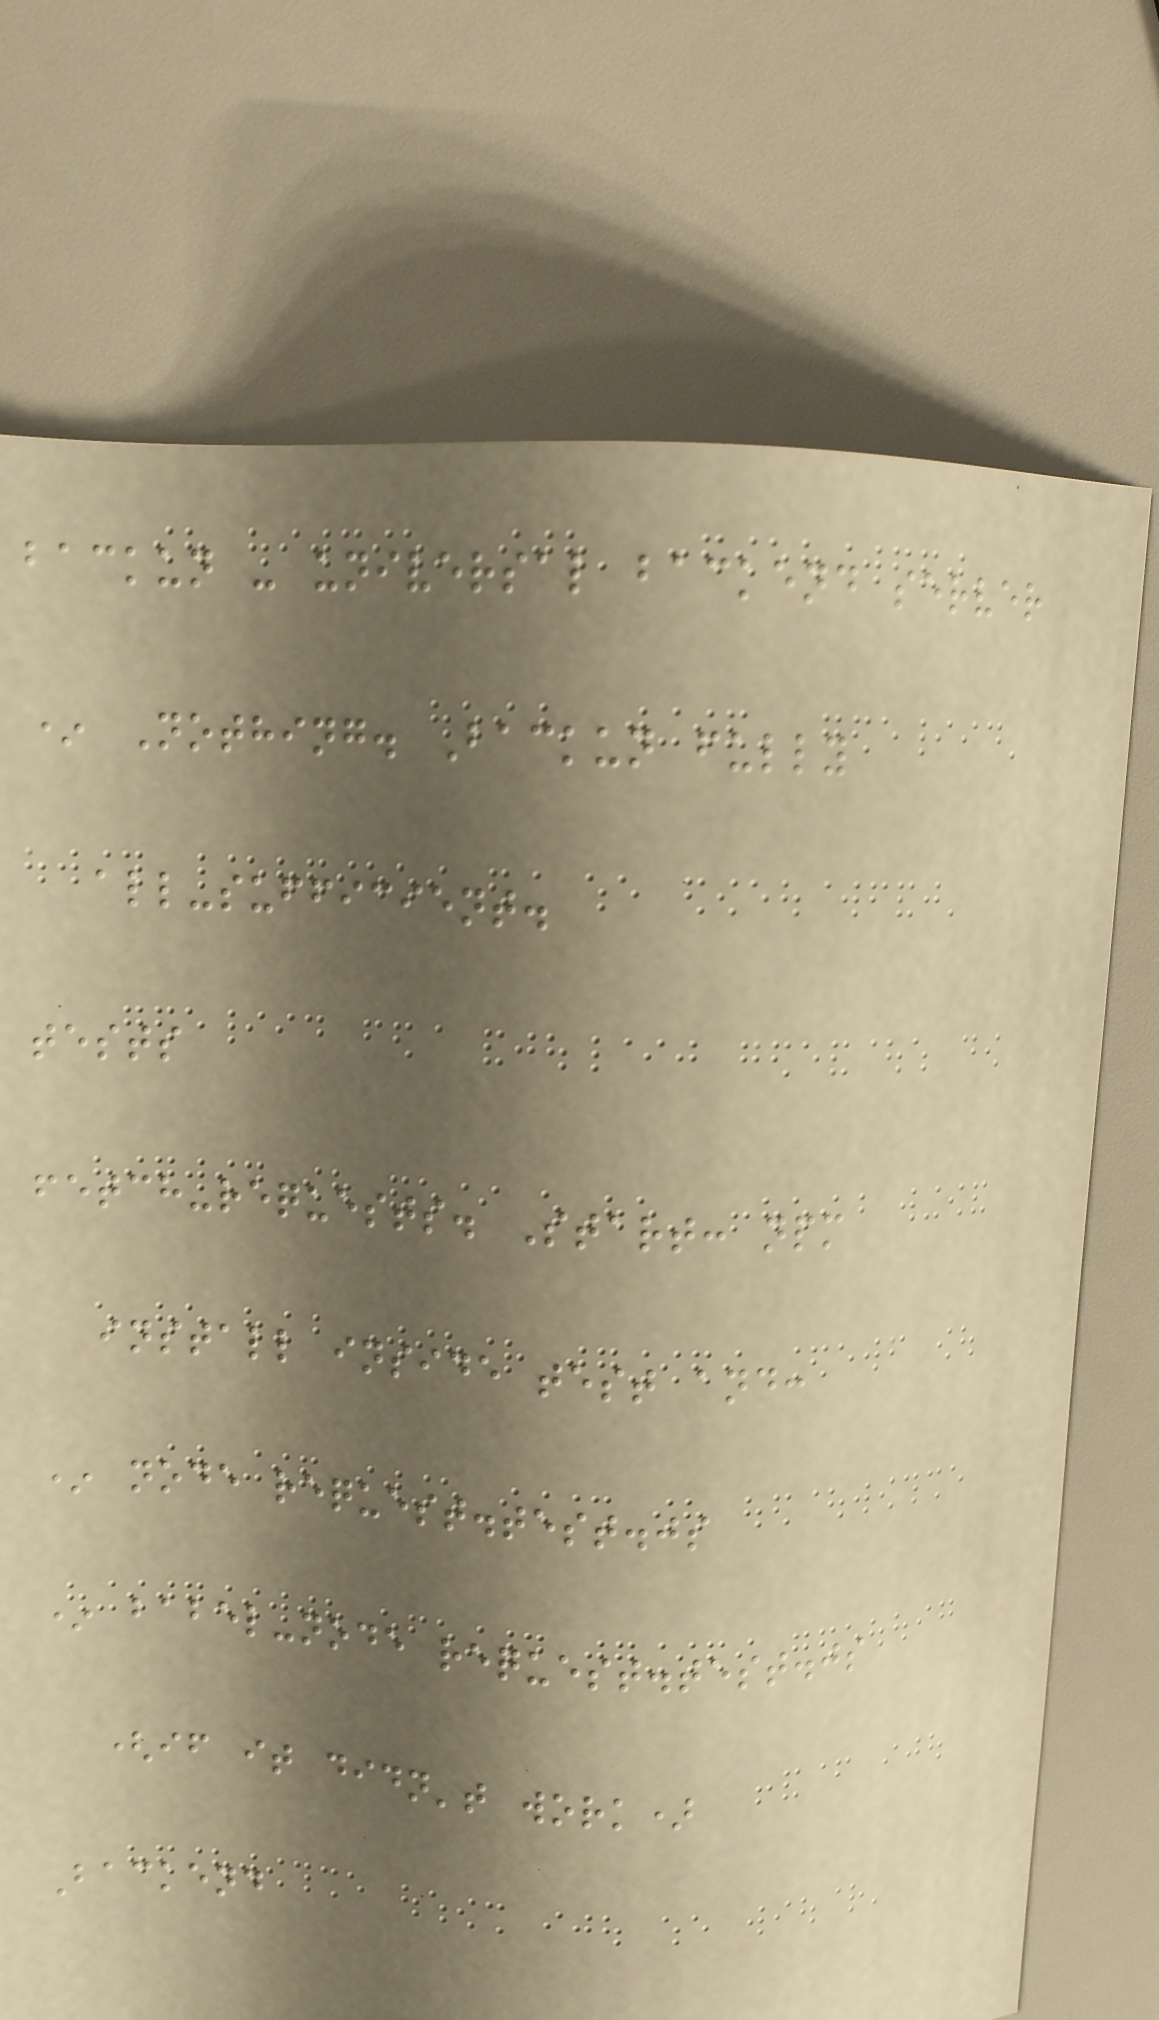backun - universal backend server
* Nothing. Backun fully
all-sufficient.
tests
fetch-requests. Start: npm
install inside test and:
* node request.test.js
* babel-node request.test.js
(if it didn't work)
Backend
